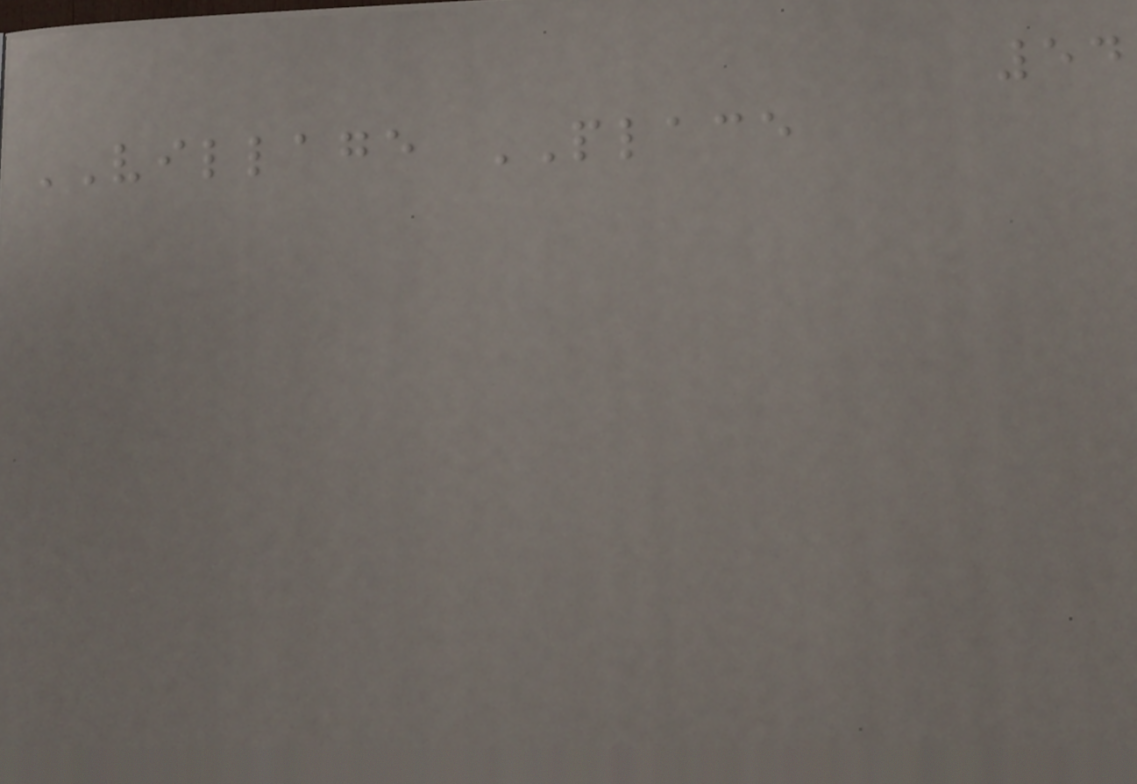54
VILLAGE PLACE
